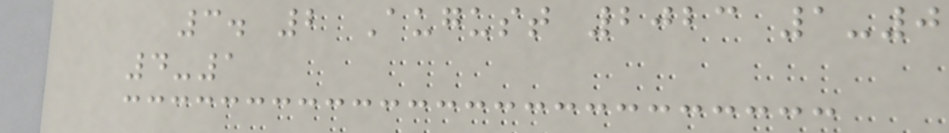3. 2 August 2023 1-0
4-1
